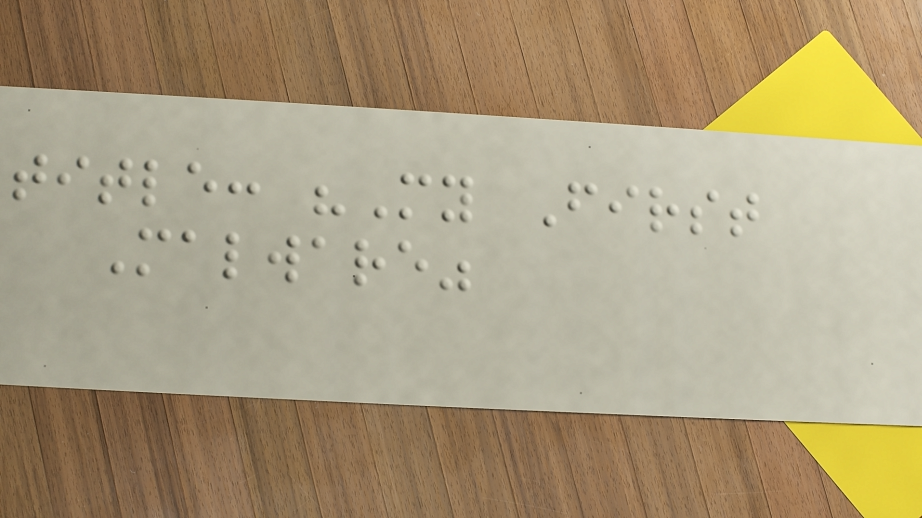title: "My First
Malware"
